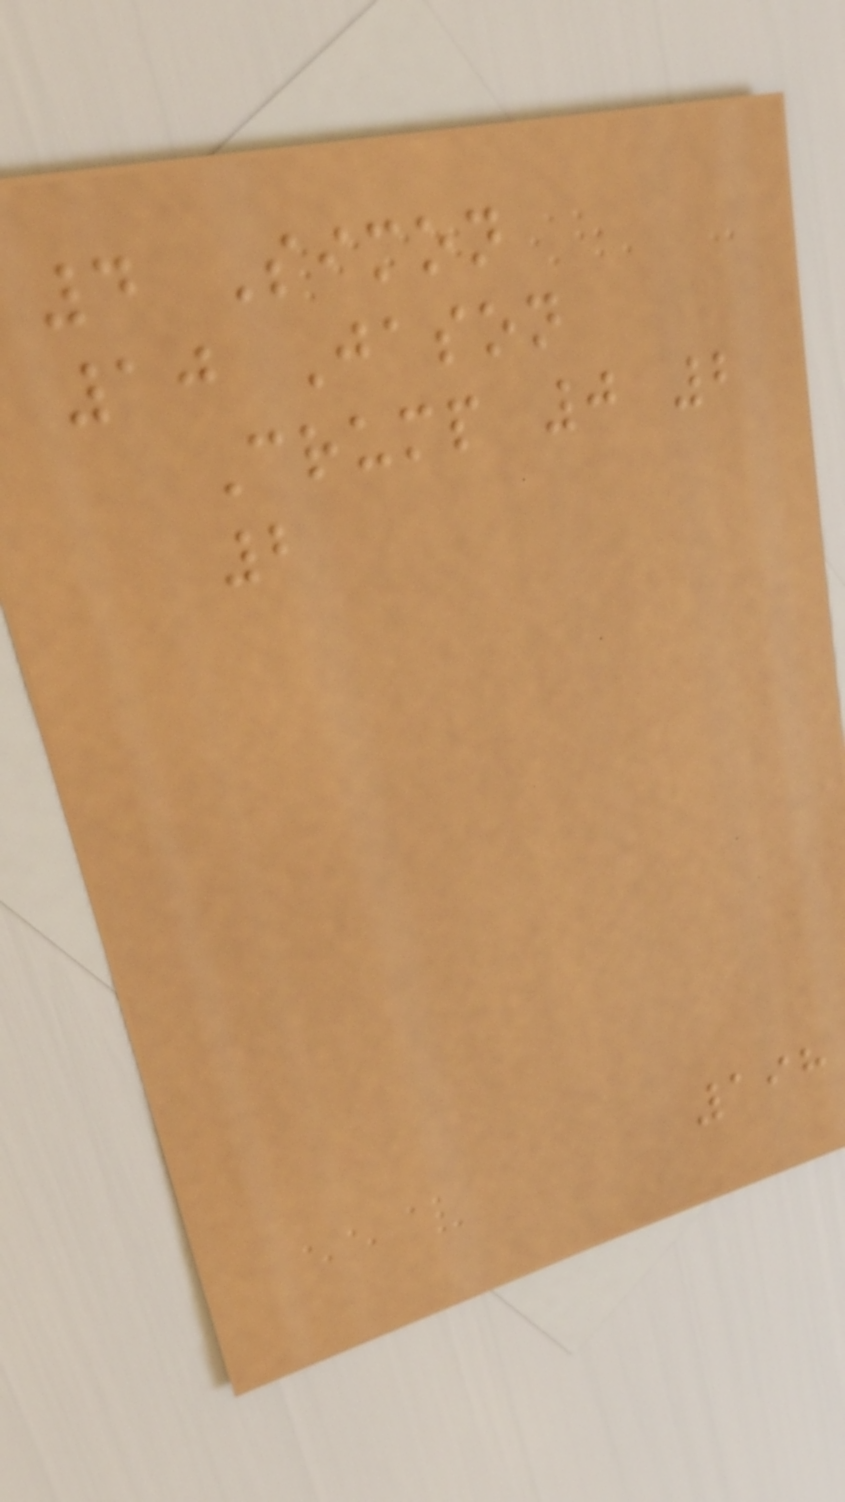4 Simon
10 Jason
Crump 0 2
2
198
